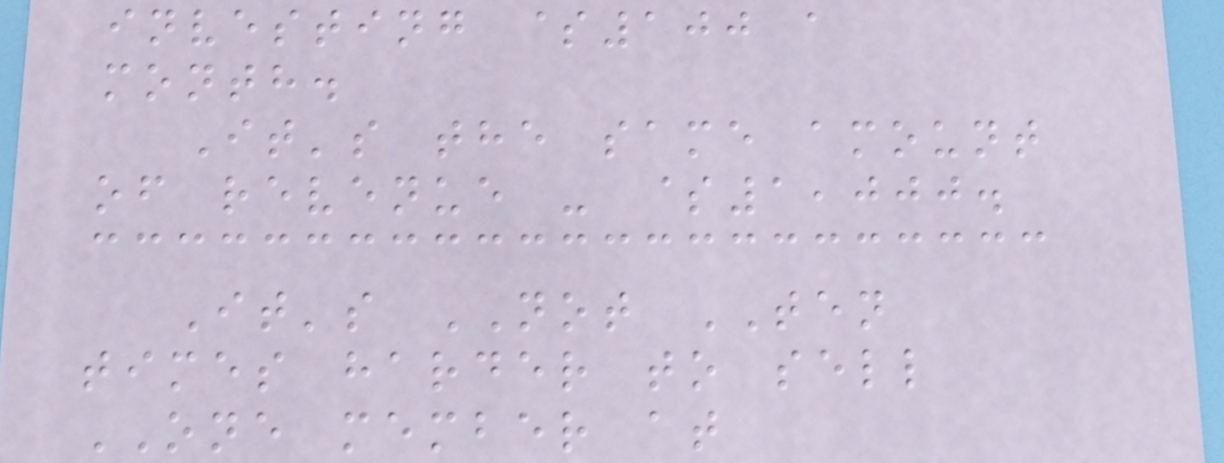investing $100 a
month.
It's the same amount
of revenue - $1,000.
It's NOT TEN
times harder to sell
ONE member at
